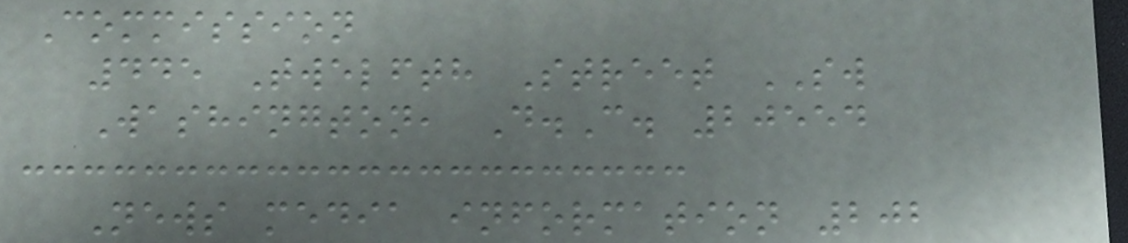Commission
445 Twelfth Street SW
Washington, D.C. 20554
News media information 202
